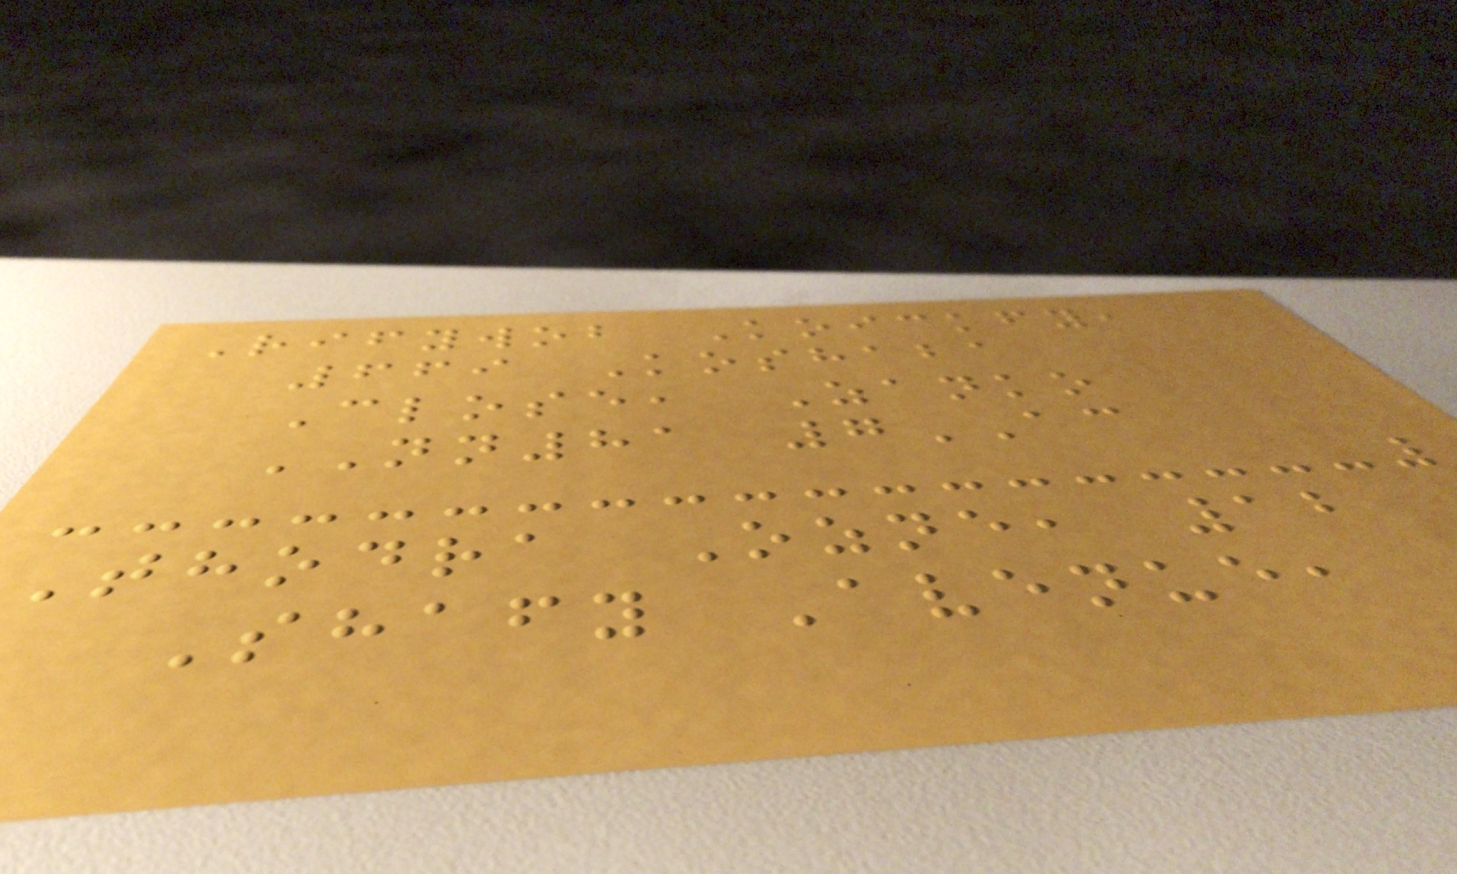Rifywob Koickfy,
669 Koshaba
Close, Zanko
NN81 7AC
Thodra Ozne, 12
Shafy Avenue,
